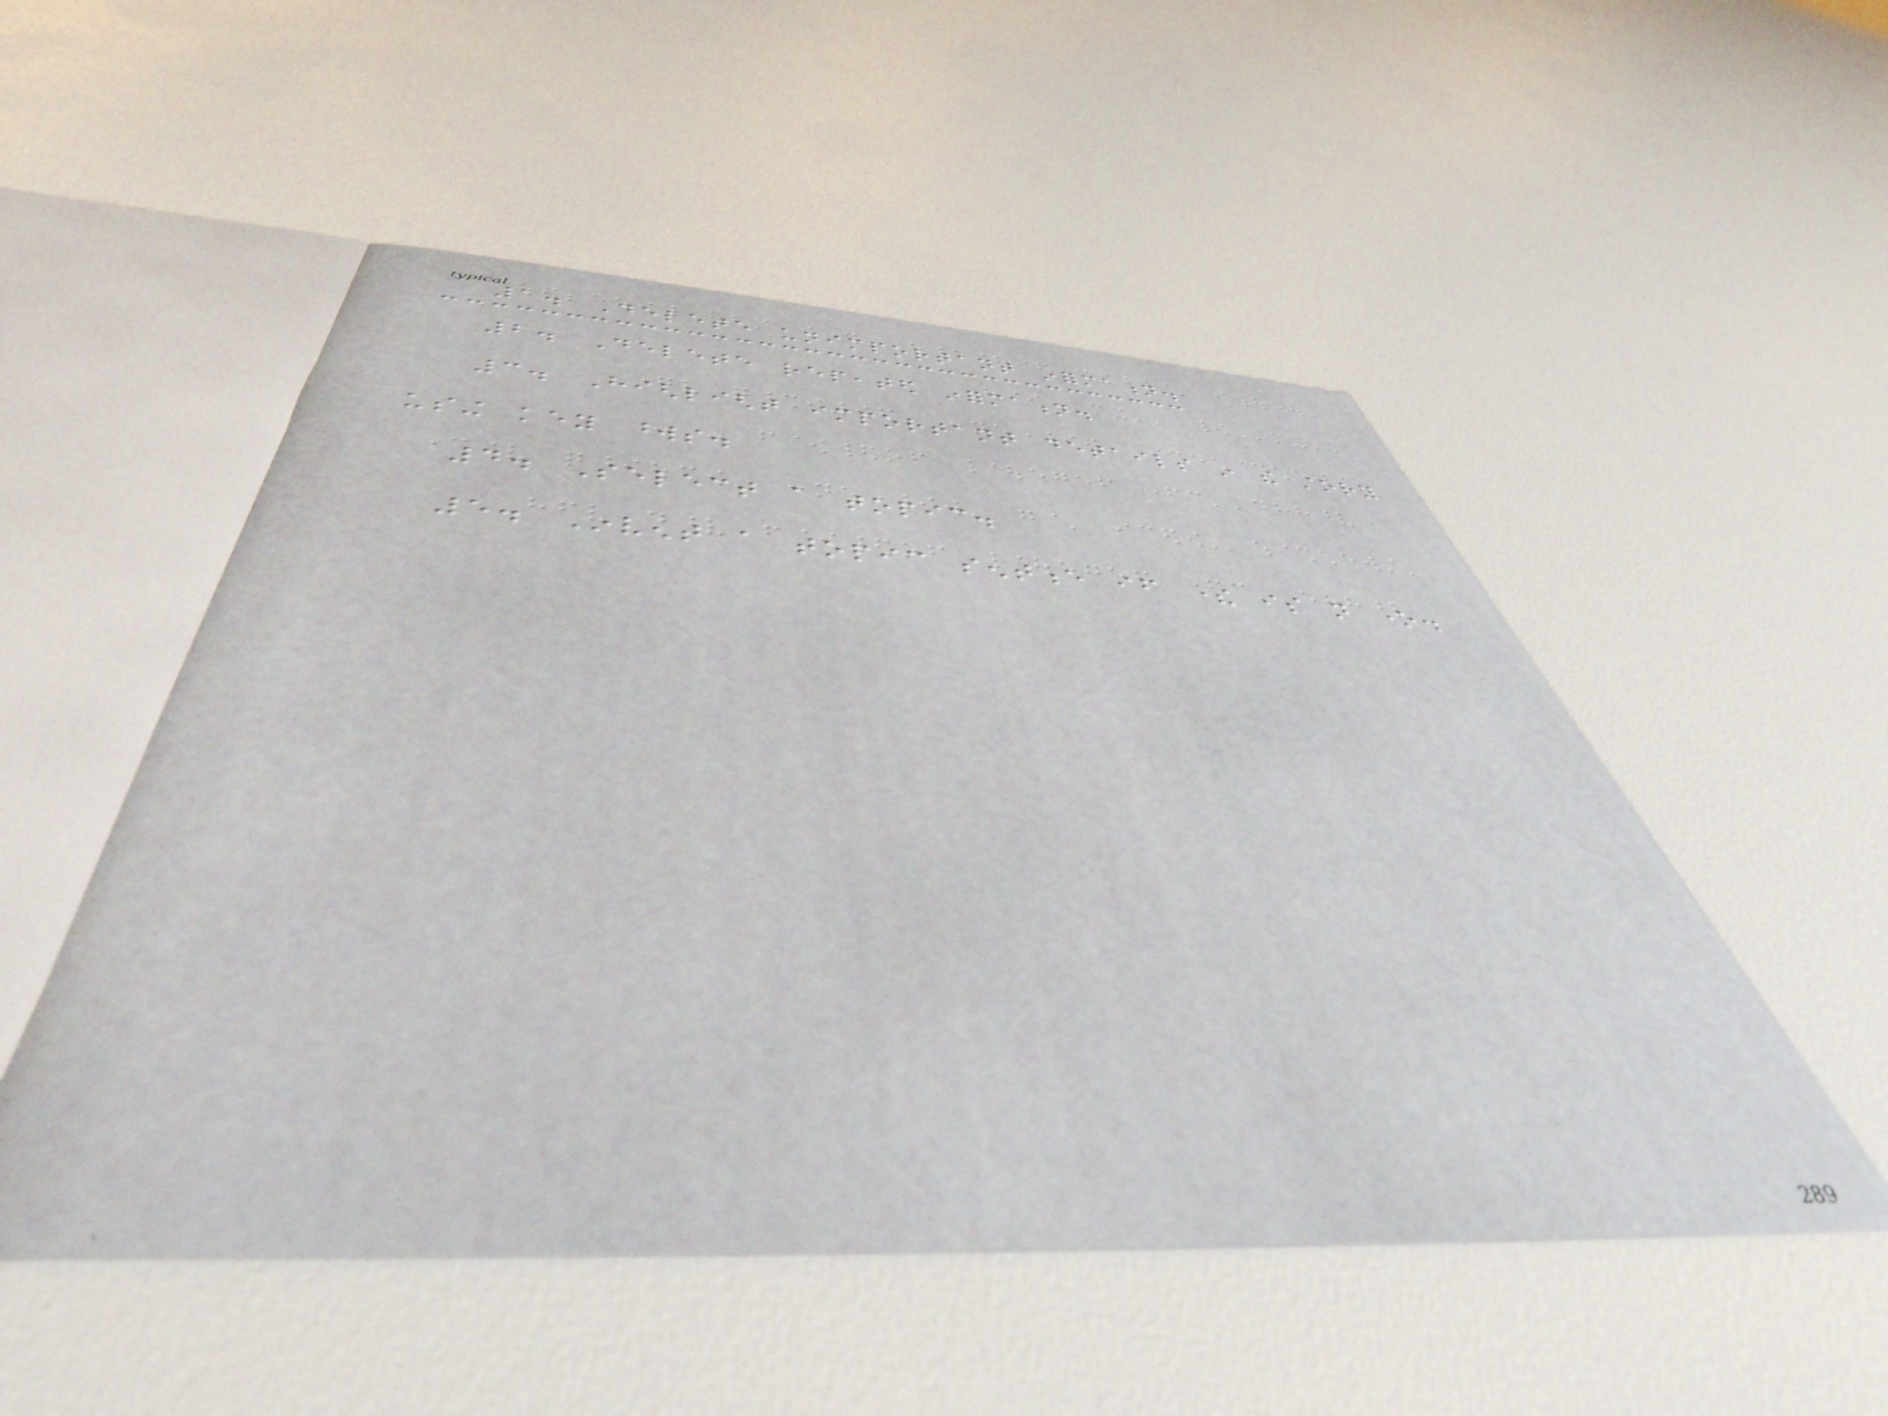1. Delete unimportant information.
2. Delete repeated information.
3. Highlight important details in the story
using key words.
4. Select a topic.
5. Invent a topic sentence if there is not one.
